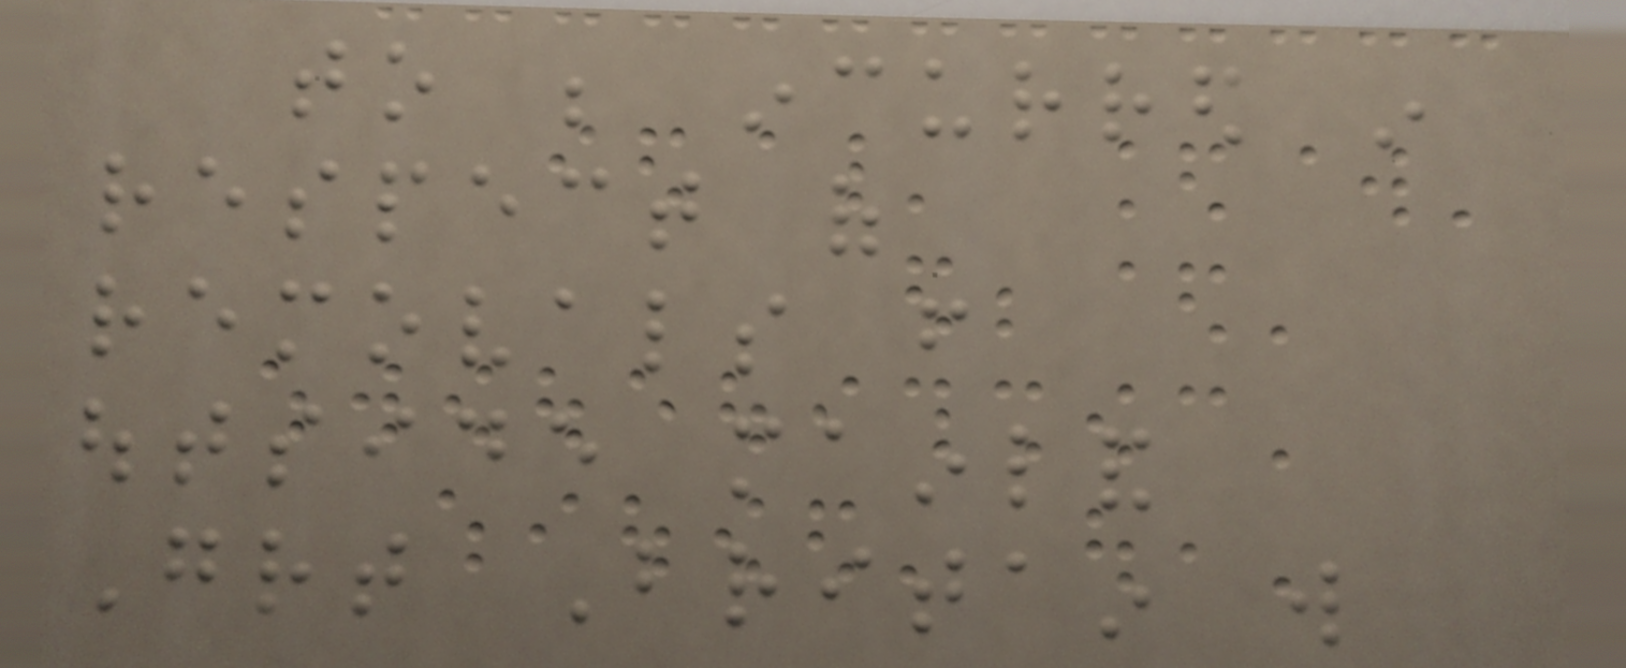to be incurred in
respect of
removals from
outside mainland
Great Britain will
